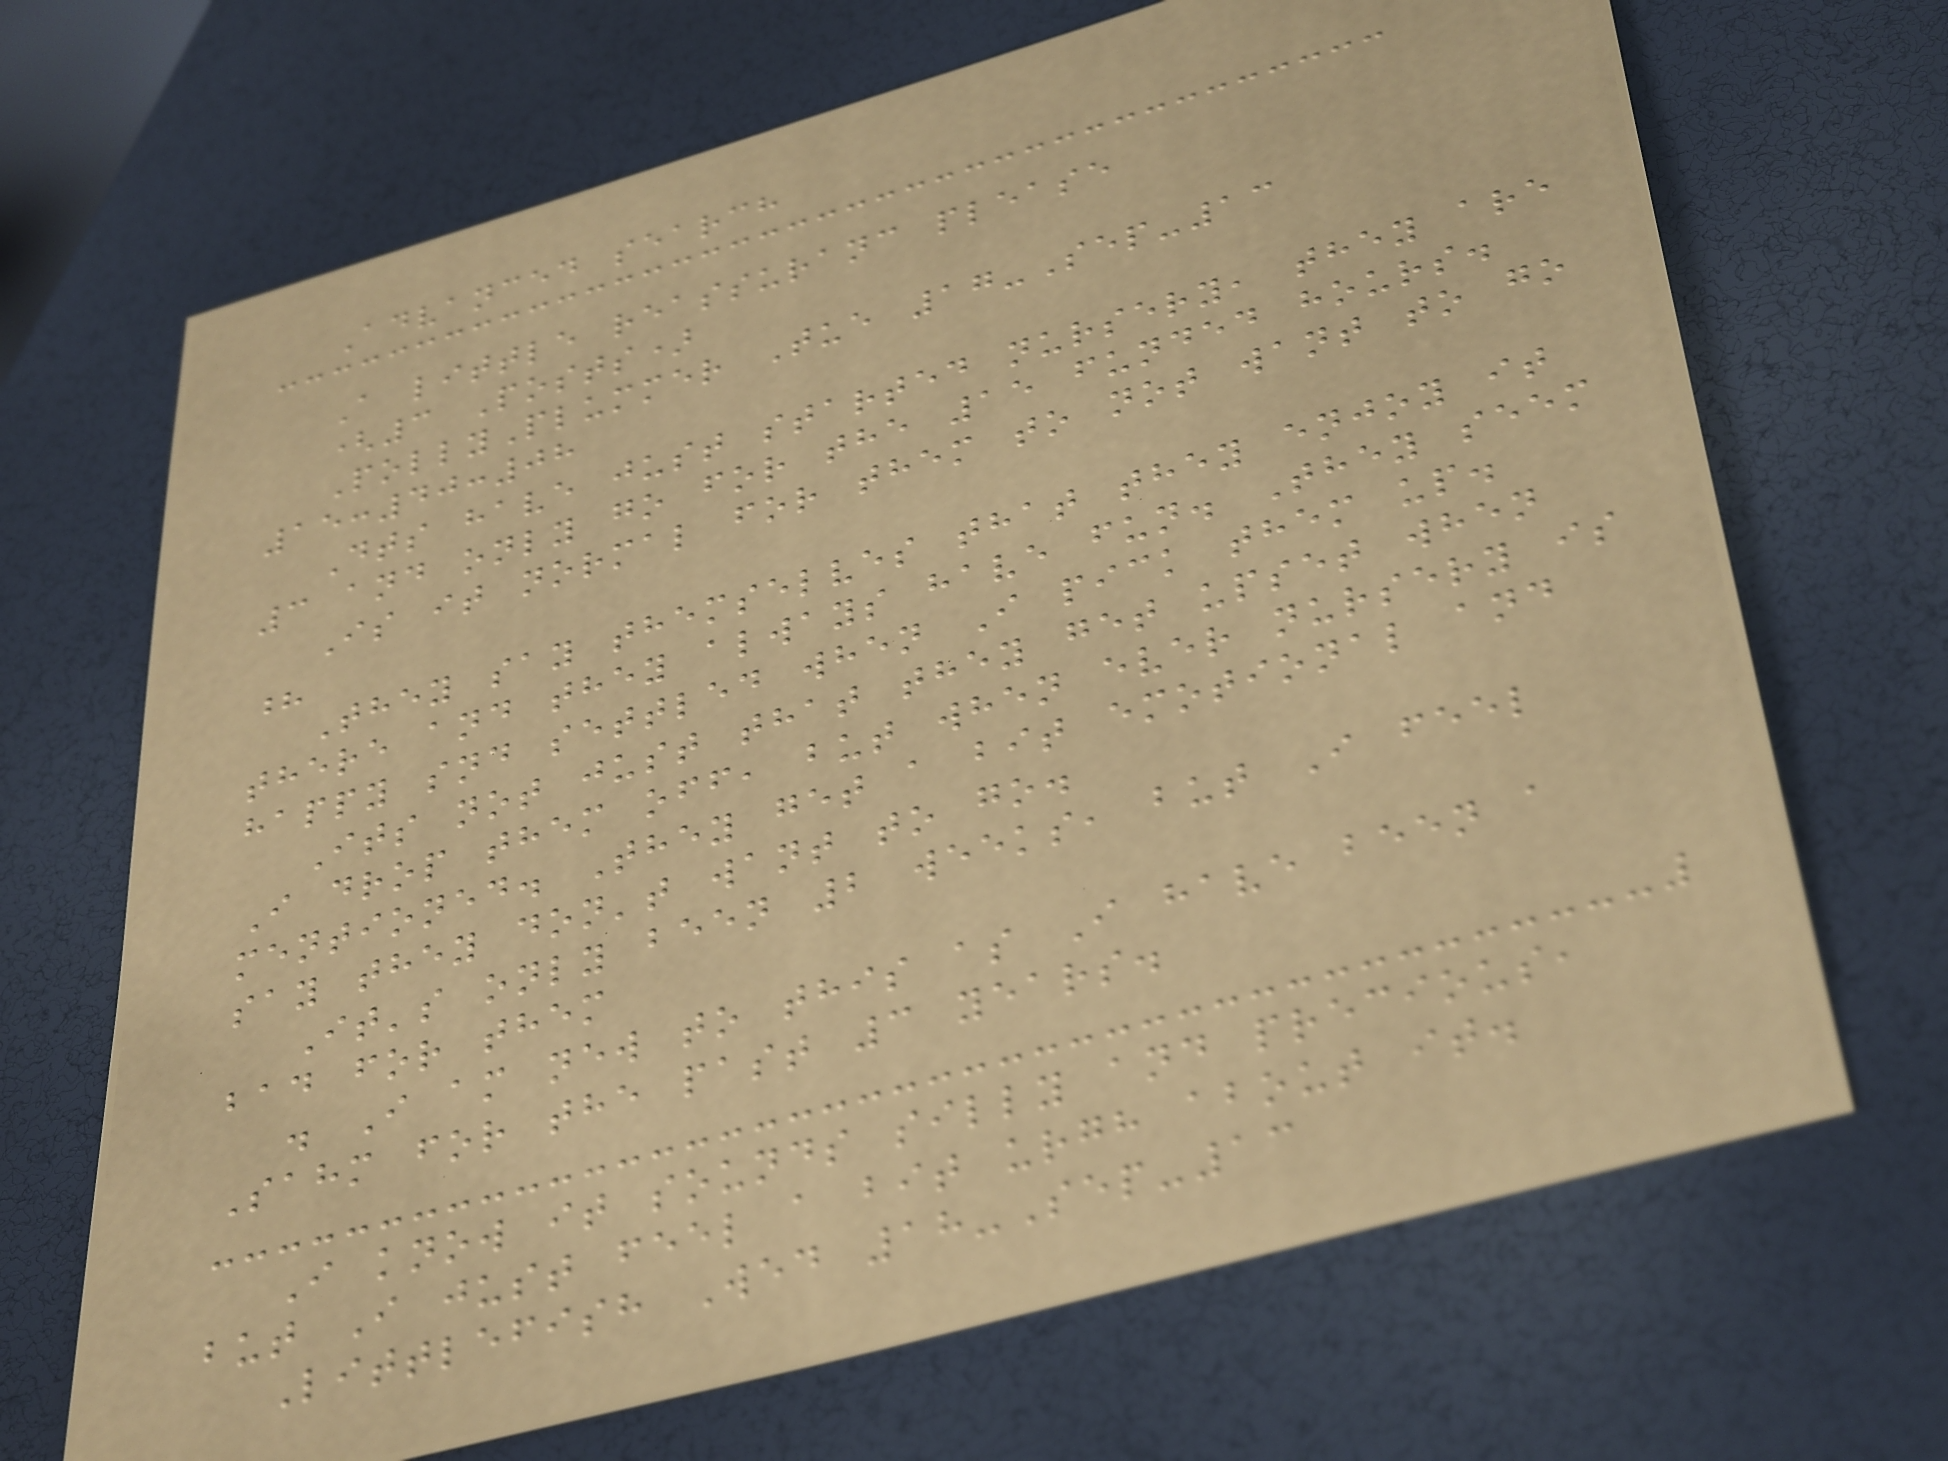Advanced search
A little reassuranc please
(3 Posts)
PollyPlummer Tue 17-Sep-13
15:40:08
Dts have just started nursery, they are
3 and only go for the 15 funded hours.
Is it normal for them to not want to go
?
They say themselves that they enjoy it
there and they always have fun. They seem
happy snd settled when I pick them up.
Its not just that they get upset when
I drop them off, but when ever nursery is
mentioned. They get a bit emotional and
say they don't want to go.
It's only been 2 weeks, but I feel
bad for them
. I am new to this as I have been a
Sahm for the past 3 years.
I know it sounds silly and precious,
but I just feel a bit urgh about it.
Littlefish Wed 18-Sep-13
